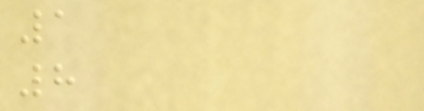1
8
